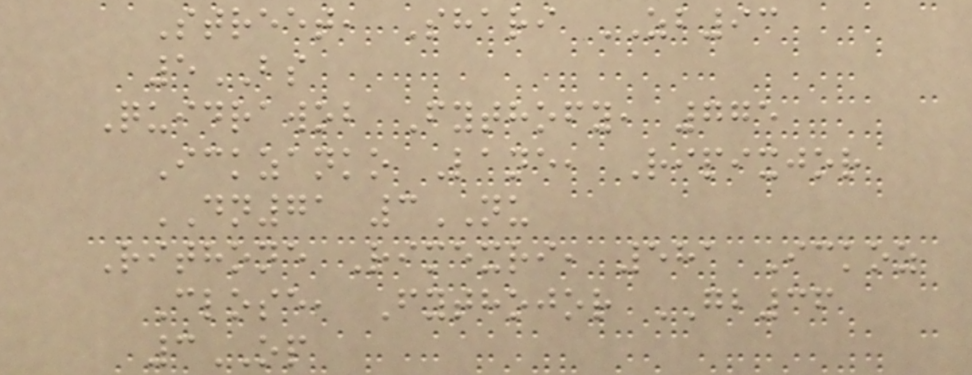Street, Shari ZB93
5BS
Quidrawob Fythofy, 775
Ickzanko Lane, Ripixjor
DN71 3NU
Rithone Rimexri, 581 Ickoz
Close, Fythojor GB36
3OP
